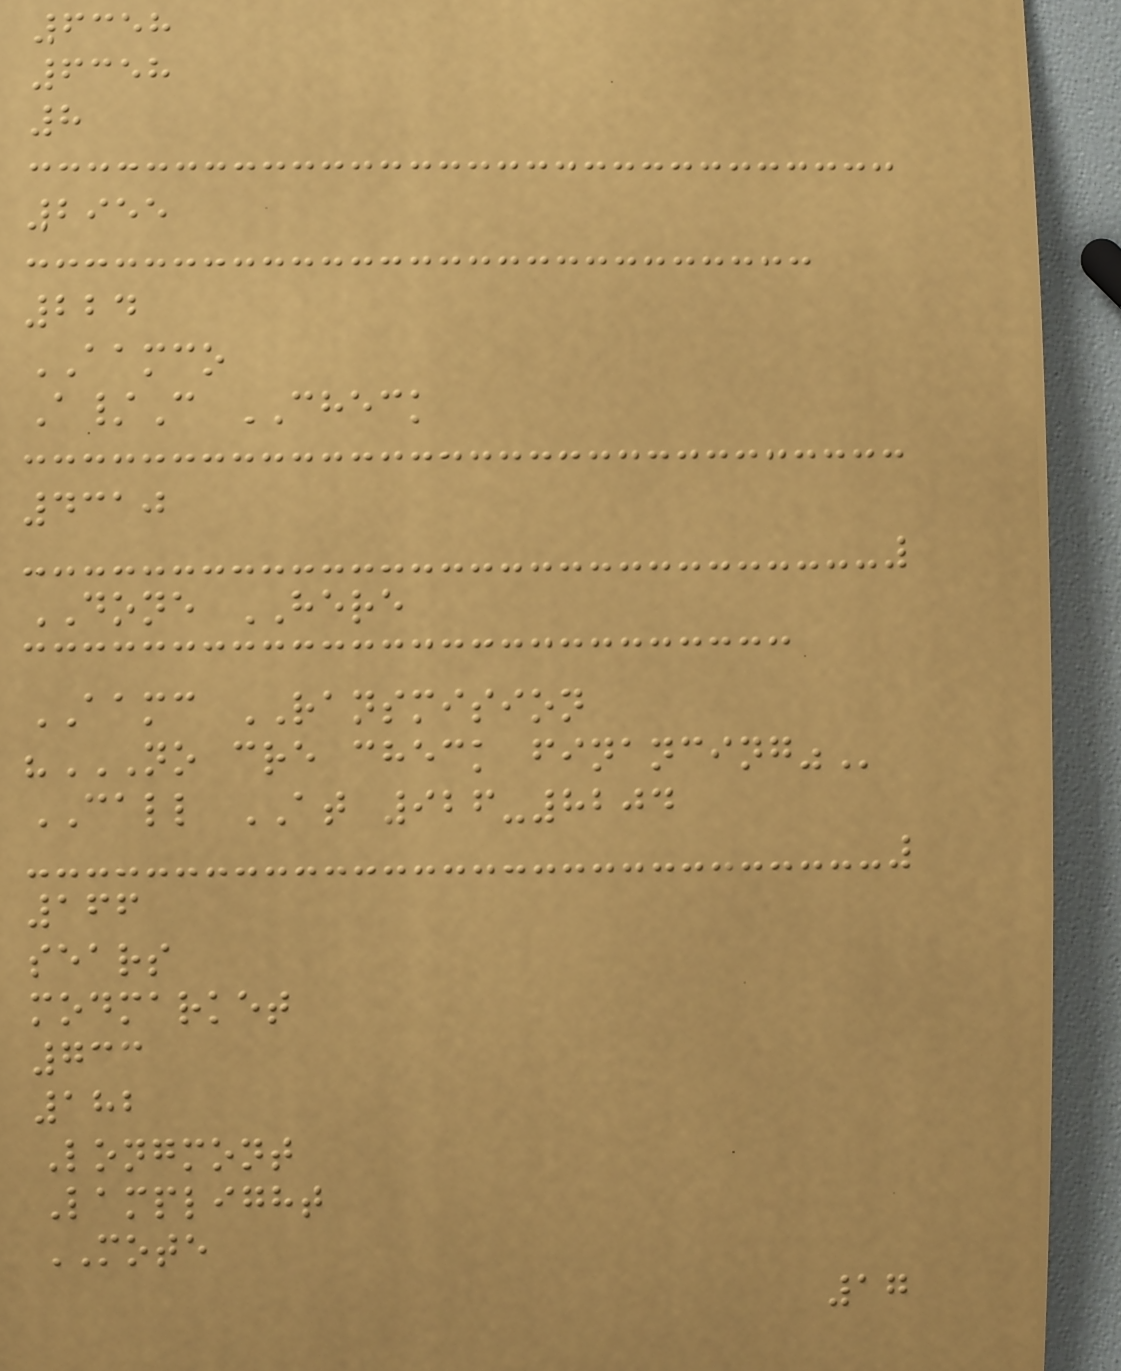6358
6358
8
2955
224
AAMCO
A/C CHECK
4310
DONE HERE
AAMC RANSMISION
"NO CRE CHECK FINANCING"
CALL AT 926-8204
166
sears
modmarket
733
182
Longmont
Lamplight
MOTE
17
